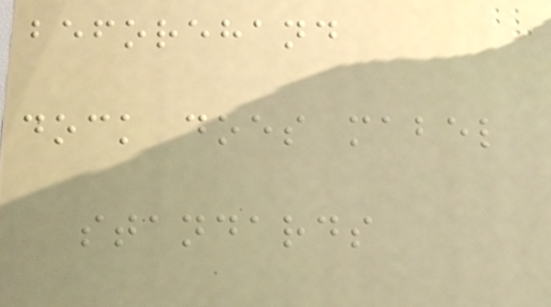beforehand
dock does mabel
standards
